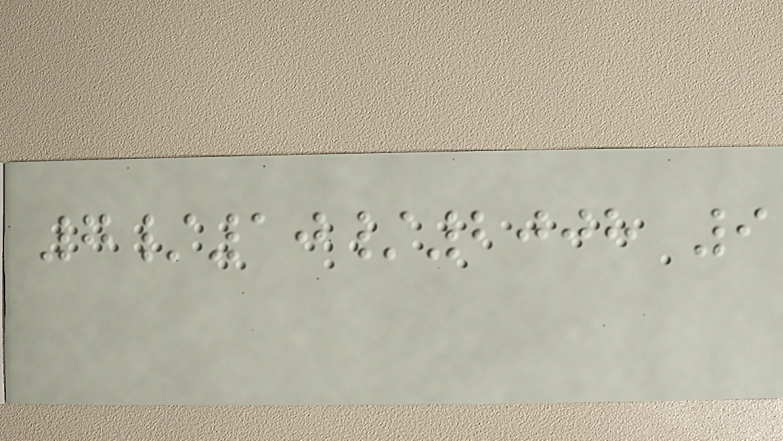7/10/2008 9
